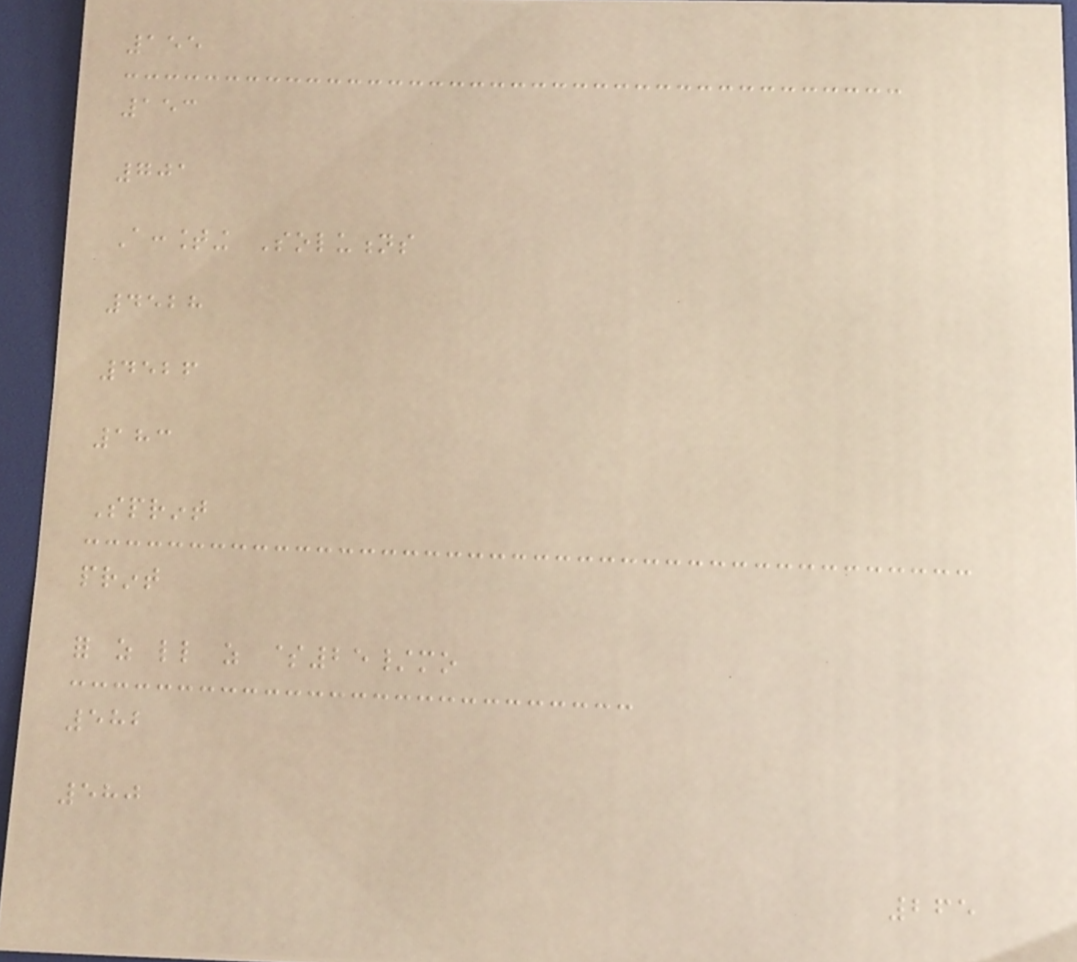155
153
701
Accounting Solutions
4528
4526
183
Sprint
print
for as little as $25/mo
582
580
265
